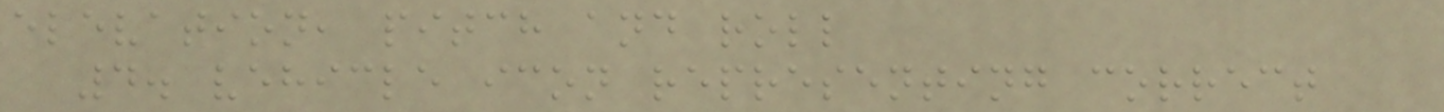elevation, pitch and roll
4. vehicle icon representing correct
